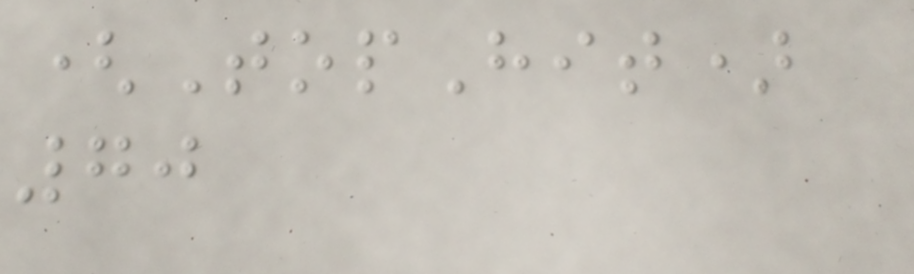(TopHit)
70
